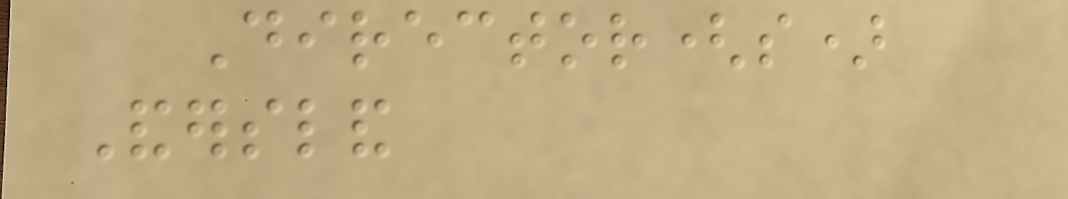Director(s)
Andersland
